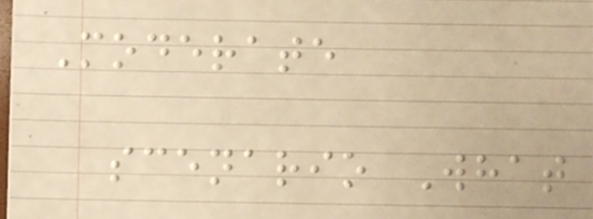Moderate
scenario What
